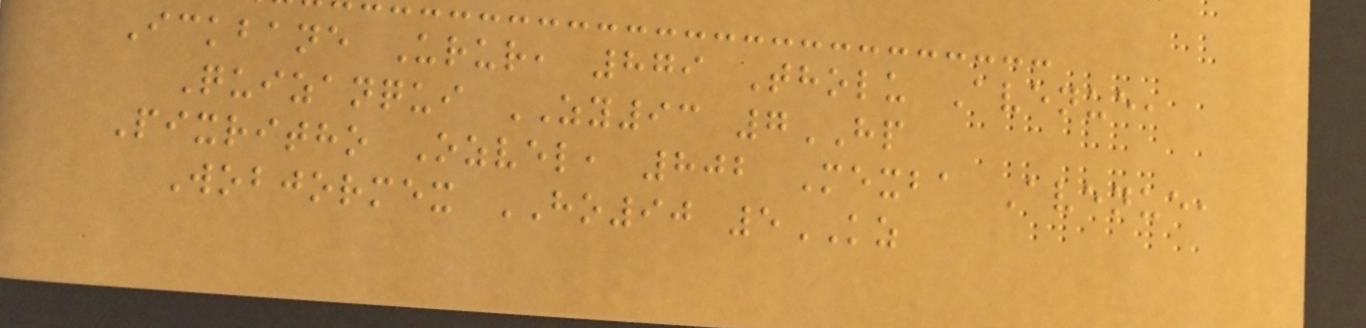Ickbane Urur, 879 Tholu Avenue,
Quizanqui ZY93 7HP
Pixritho Ozvel, 802 Mexba Avenue,
Wobjormex HO90 5KZ
